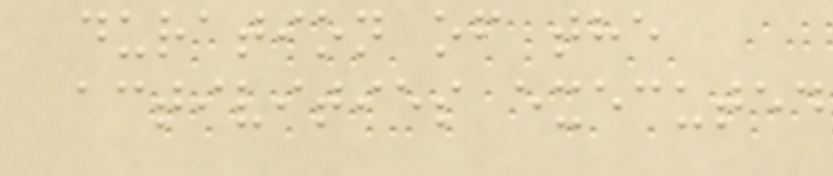duration of the
activities executed
